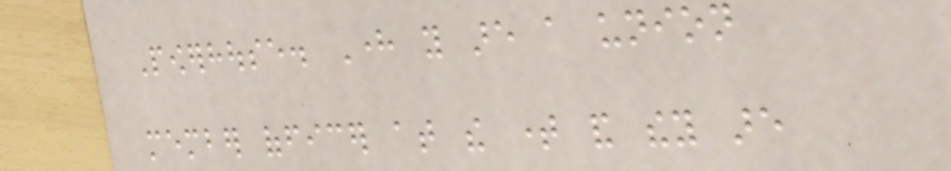Powerhouse. Here you are a union
member officer at the time and they are
